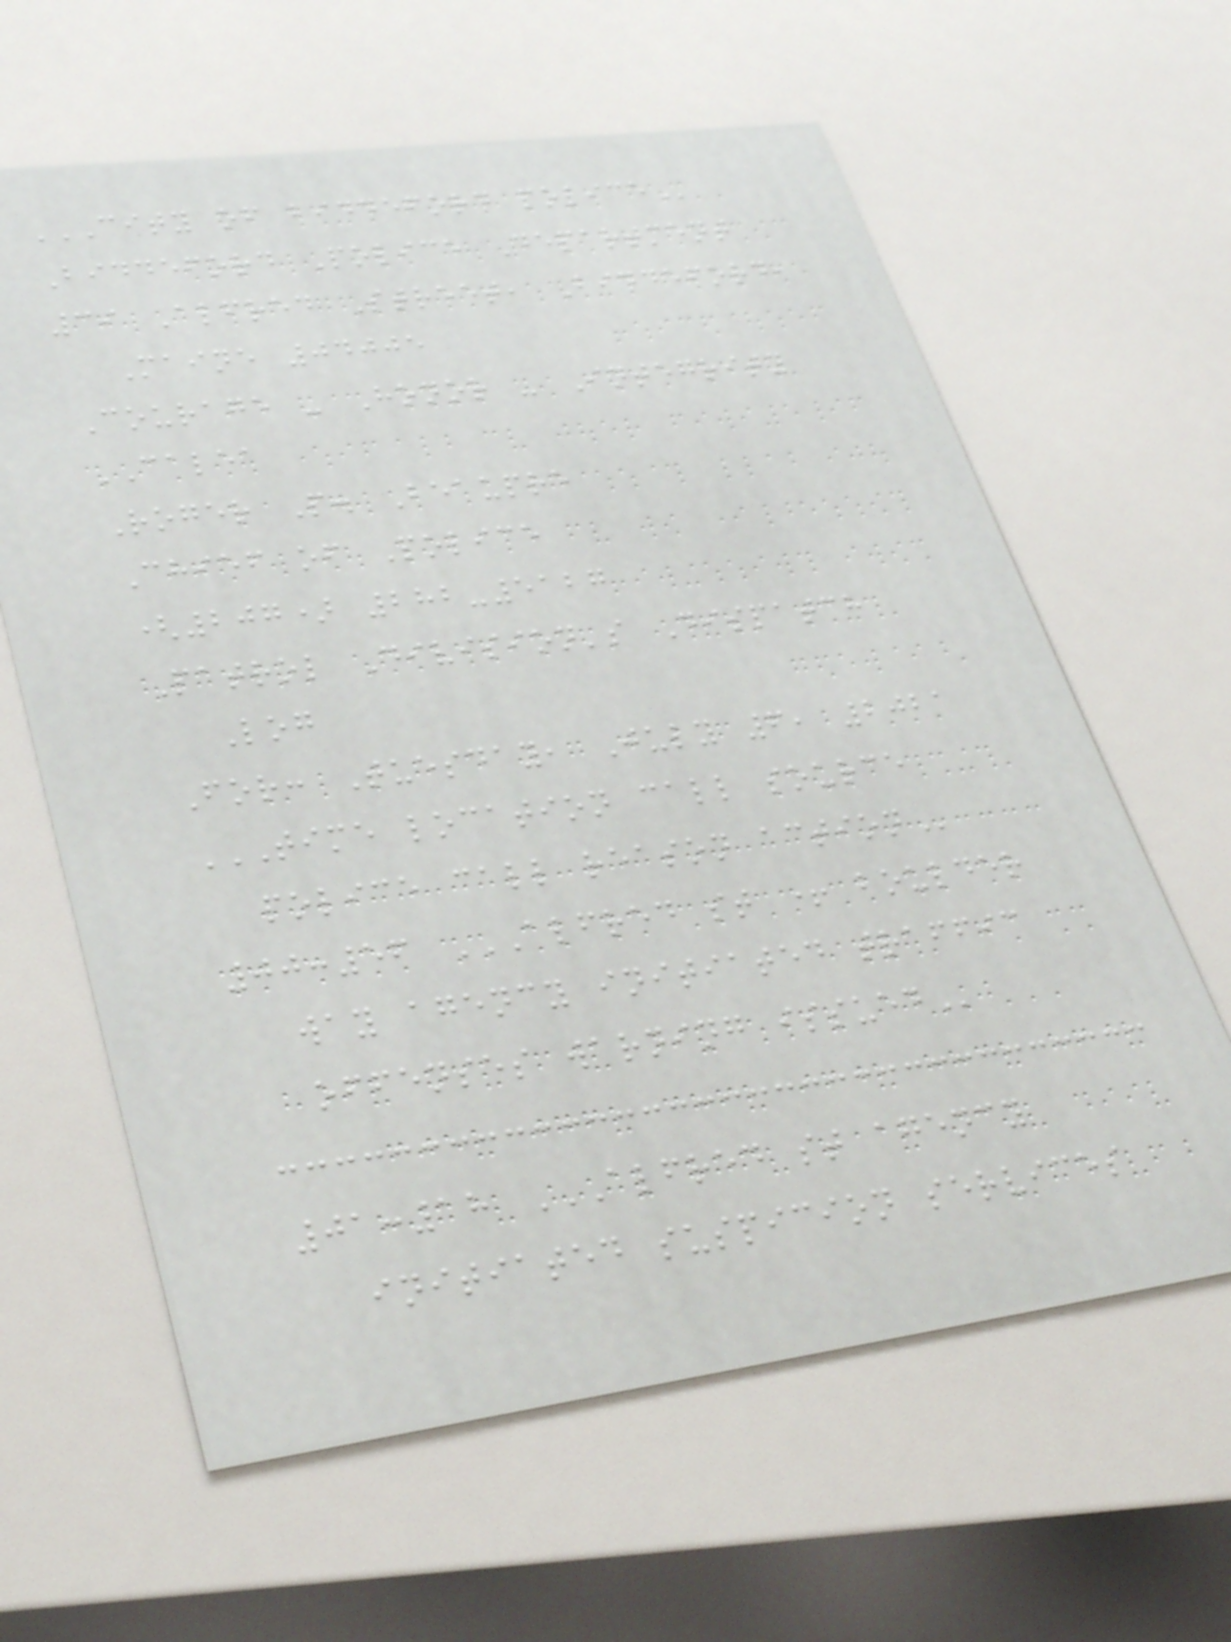CITY OF BIDDEFORD POLICE
Biddeford Police Department
39 Alfred Street, Biddeford,
Maine 04005
Courage - Honor - Integrity
CALEA
Roger P. Beaupre
Chief of Police
(207) 282-5127
Patrol Division's Dispatch
Log
For: Tuesday, July 6, 2021
TIME LOCATION CALL SOURCE
POLICE CALL REASON ACTION
00:56 ALFRED ST + BOULDER
WAY AGENCY INITIATED TRAFFIC
OFFENSES WARNING ISSUED
01:18 ALFRED ST AGENCY
INITIATED SUSPICION SERVICES
